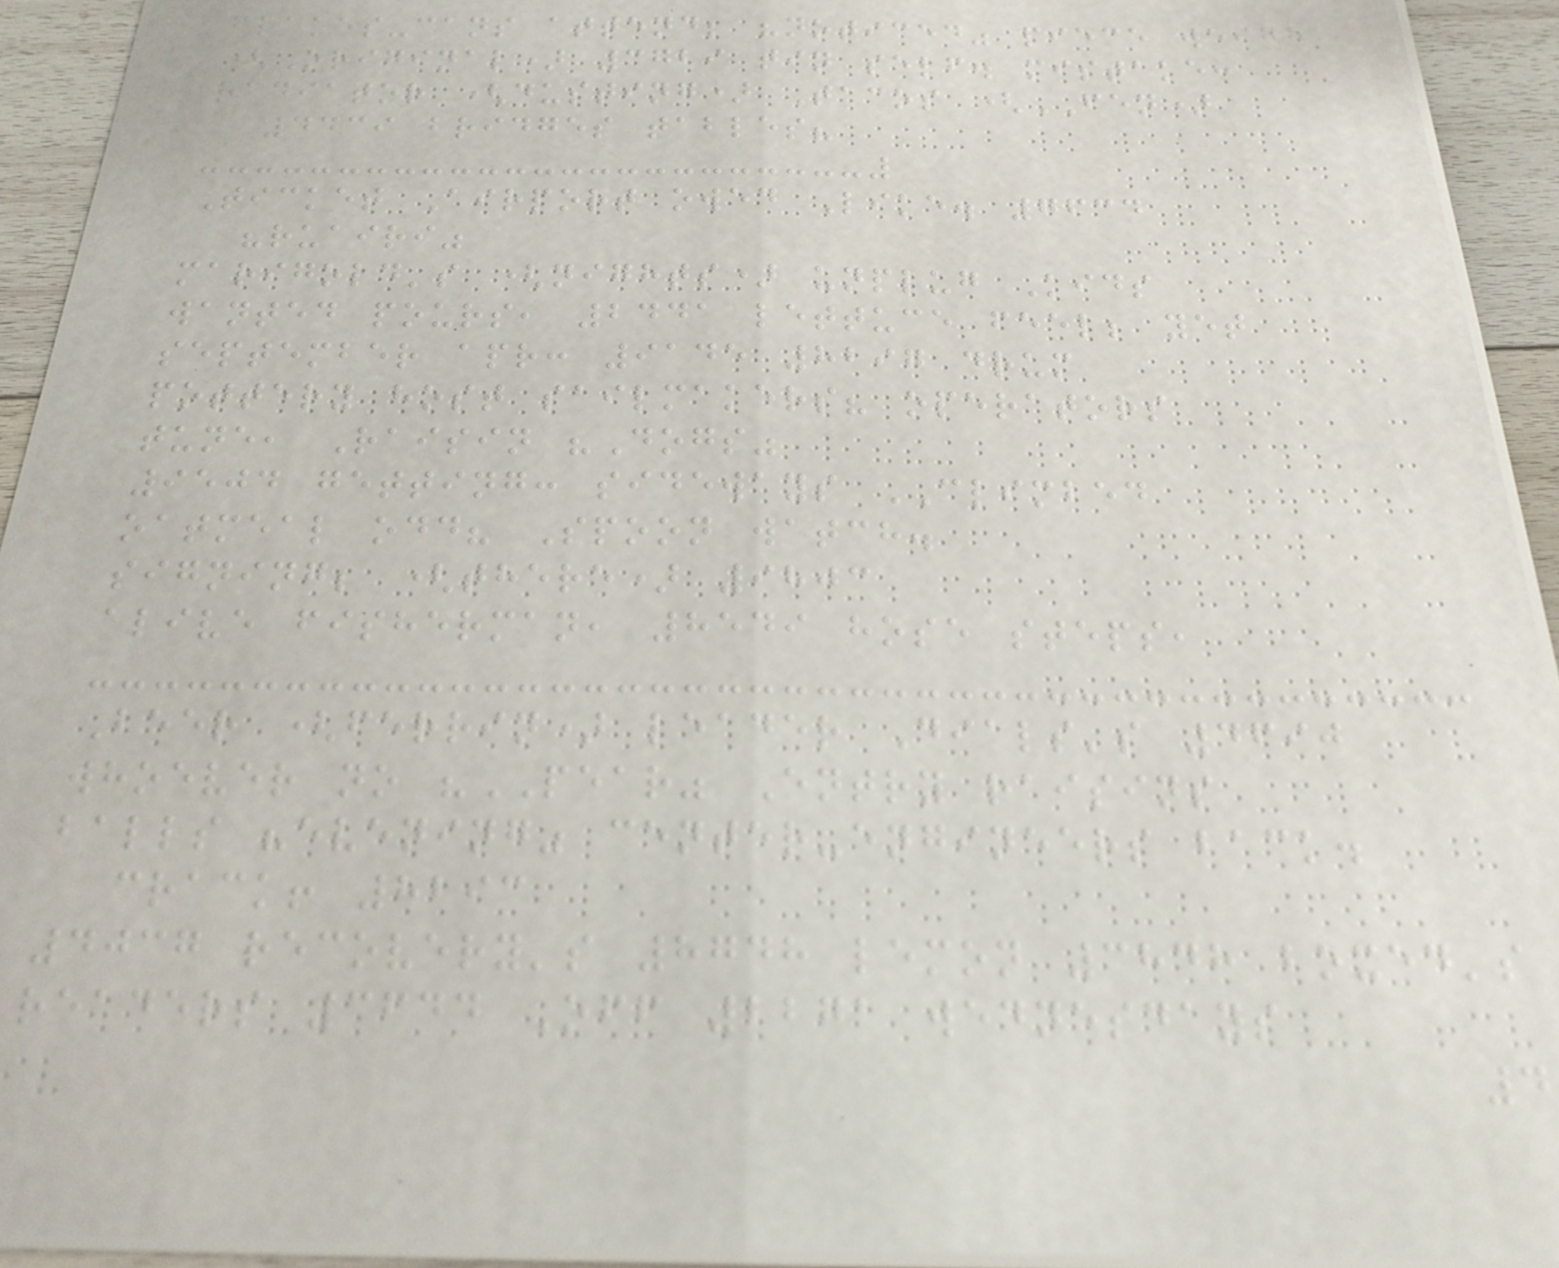flakes-cans attend; "noticed" piece weigh
(Original) 3729 tin self. mistake:
radiator (dusting) Tacos (FEN)
4439 bridges tables?
Ticket Airport owed Like. 7634
"ruairi"
marigold's (nights) unplug Kids
wanted pours, 2441 lettuce feel; yet
september apr: 9145 8297 drum
pottery host sailmakers? operators
tune, Raisin "Dogs"
9504 getting: sideways CLIMBED
oatmeal odd? Spoon watch.
signing; (there) 9803
alive fisherman, 8549 hose steps,
Beer (ferrin) leader Dials's 4690
whoever no "PEAR" Entry raisins
balls "evening" center-engineers back.
crack! 8293
4037 recovery's 8748 lemon 3848 boxed's
readers 3644 Off 2271 wednesdays
4
